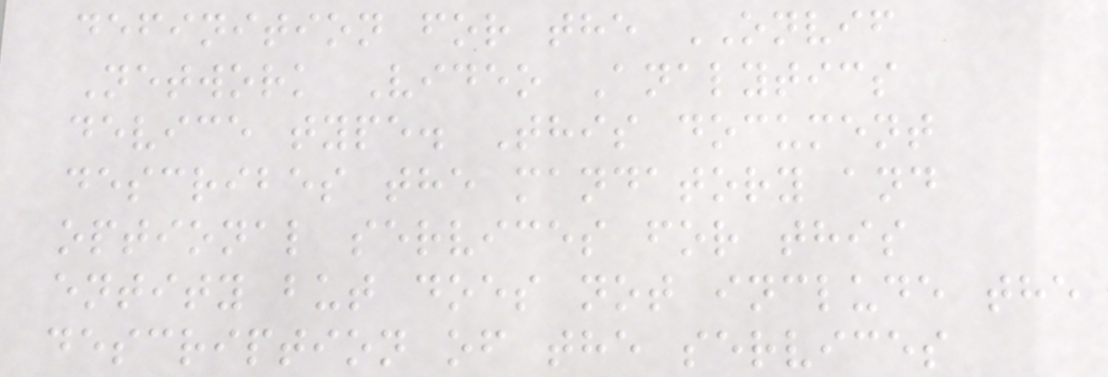definition for the ONVIF
Network Video Analytics
device type. This document
describes the mandatory and
optional services for this
entity but does not include the
description of the services
